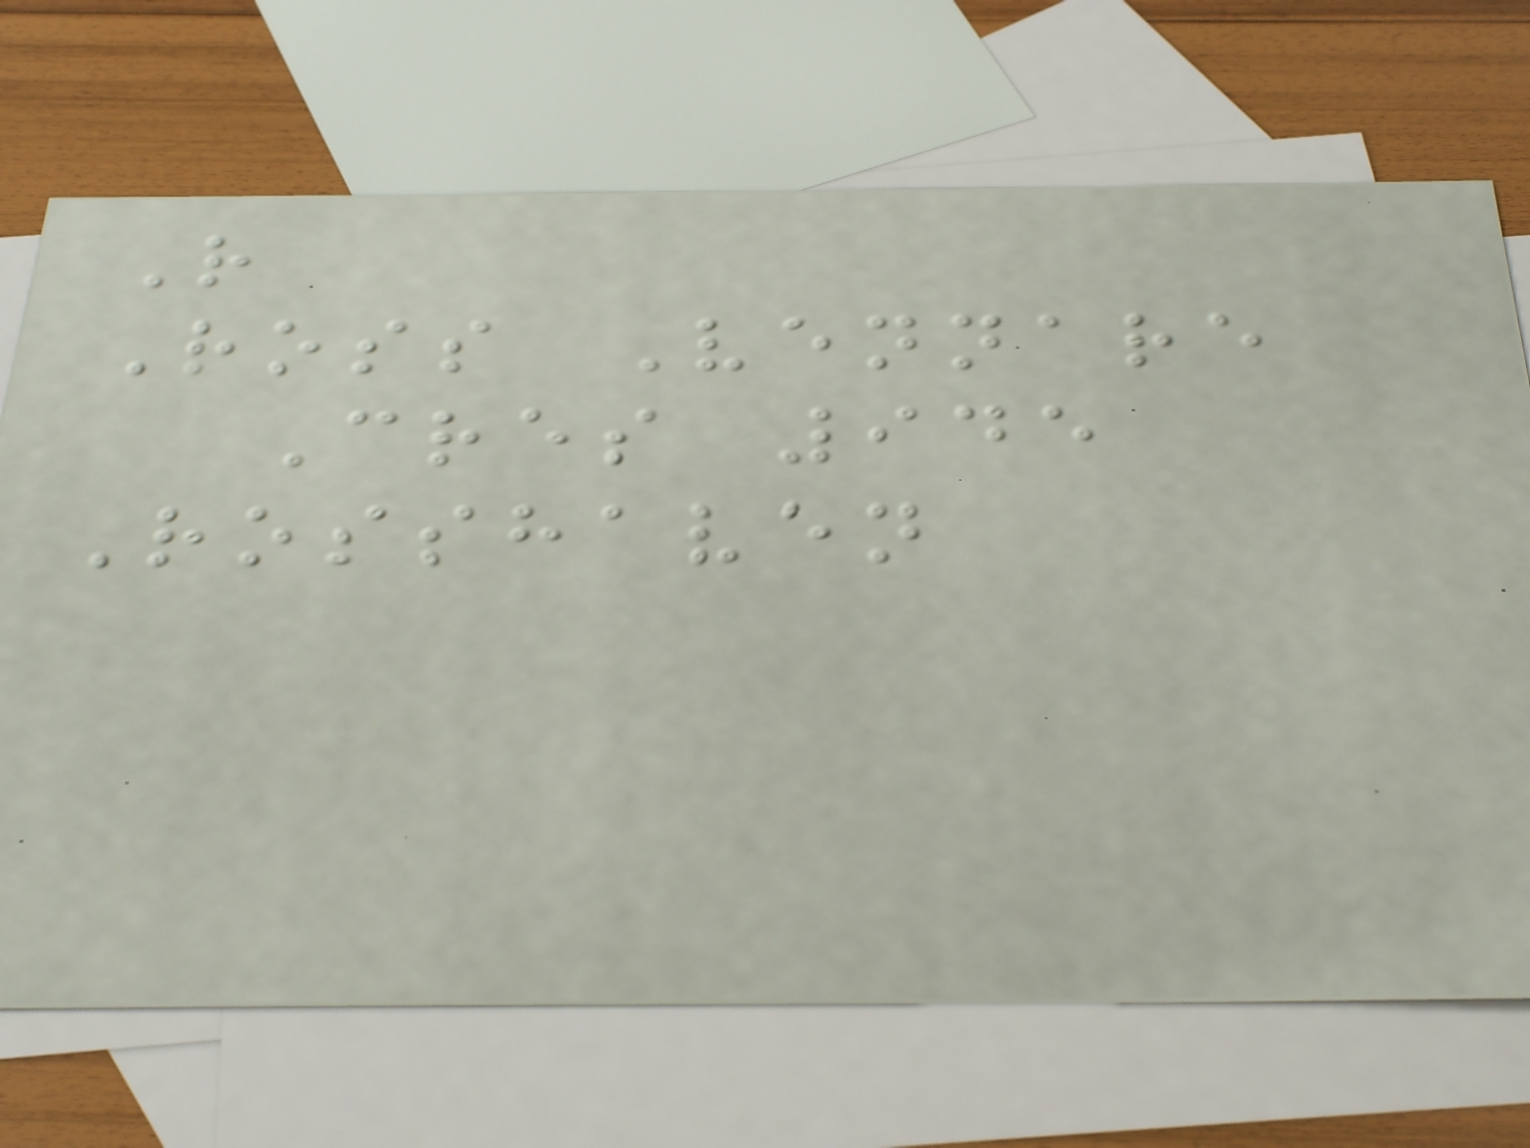R
Ross Vennare
Cres 945
Rosshaven
